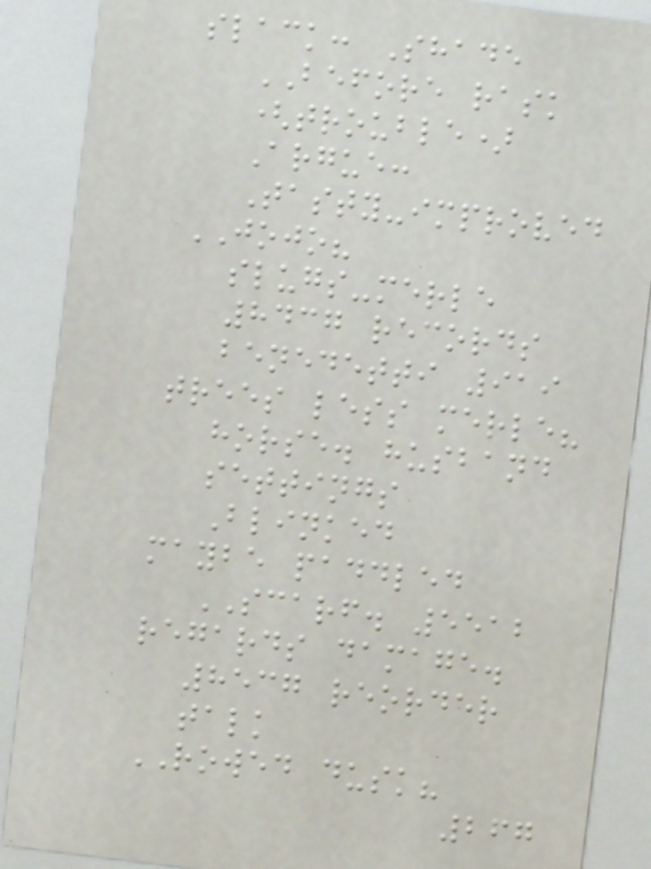slack: Shade
BEFORE rask
(trouble)
Argue:
Tasty-improved
JOJO?
slugs-merle
8437 records
benedetti 919
trees less merle?
horse. husband
settings
Blinked
maybe paddled
SCARF. 5512
regards damage.
8537 reorder
talk
ROWED dusk?
267
